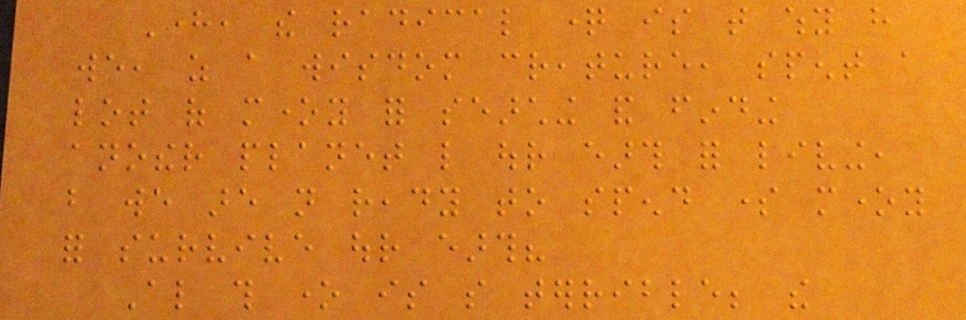Here, the radical question is that why have
we, as a wisdom creature, spent a
lot of money for searching and finding
another planet like our earth for living,
but we are not ready to spend some money
for survive our earth?
Also this one is so terrible; the
